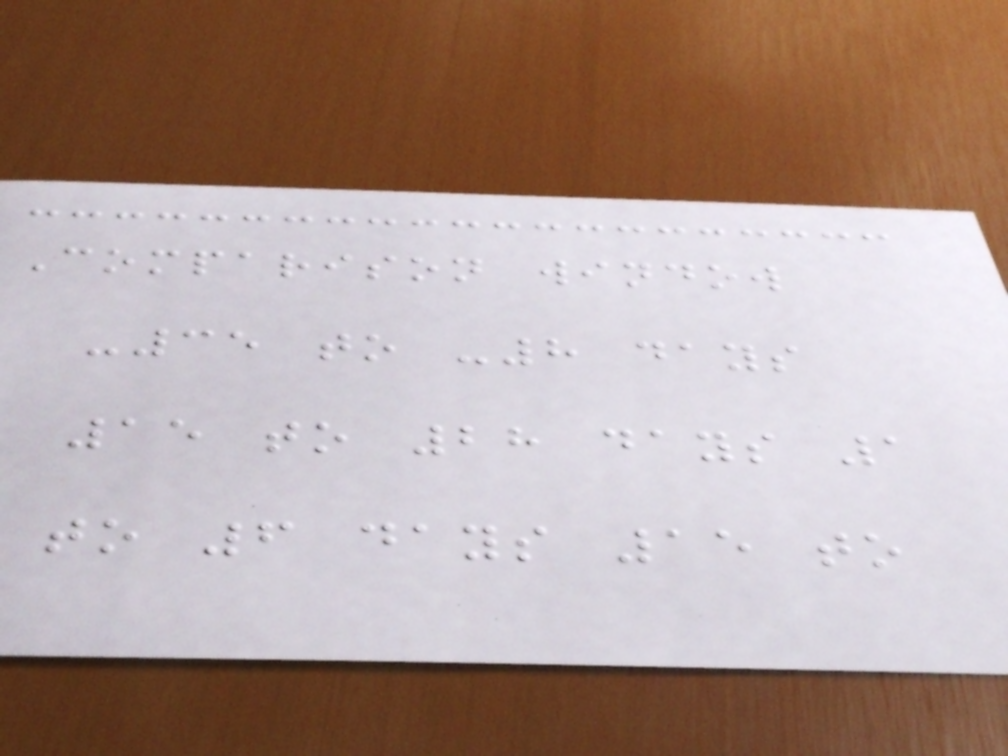Comparison window
-35 to -8 days
15 to 28 days 1
to 6 days 15 to
